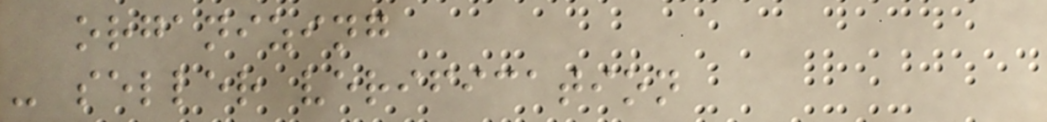organizing
- seller verification
